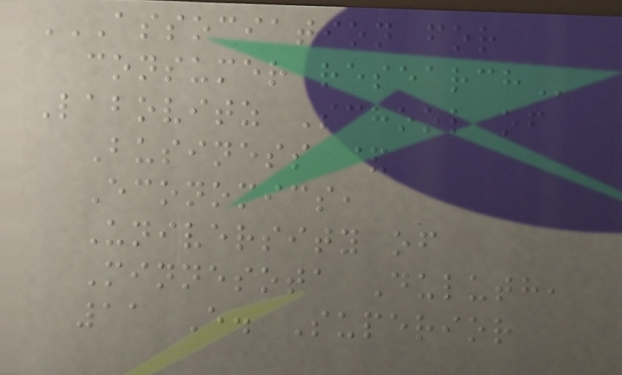ASSOCIATION FOR
CONSUMER RESEARCH
Labovitz School of
Business &
Economics,
University of
Minnesota Duluth,
11 E. Superior
